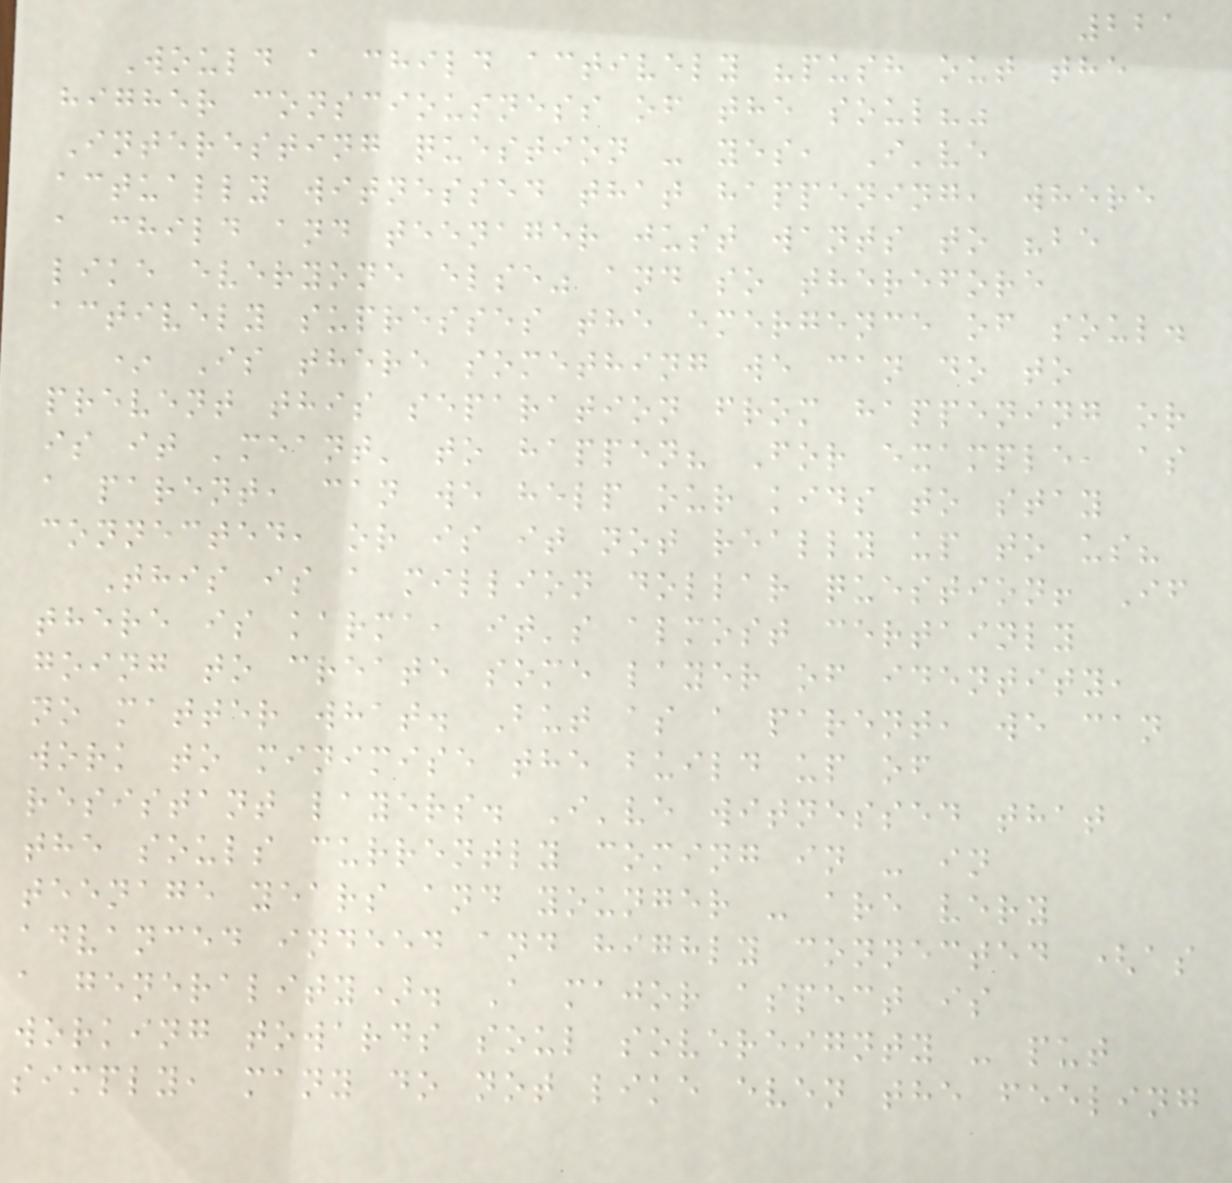221
Would a child actively "push out the
higher consciousness of the soul?"
Interesting question - yes, I've
actually witnessed that happening, where
a child and teenager just wants to "be
like everyone else" and so therefore
actively supresses the emergence of soul.
* Is there something we can do to
prevent this separation from happening or
is it 'meant' to happen? For example, as
a parent, can we help our kids to stay
connected, or is it not really up to us?
This is a million dollar question! If
there is karma, it's almost certainly
going to create some layer of identity,
no matter what. But as a parent, we can
work to minimise the build up of
resistant layers. I've witnessed that
the souls currently coming in - in
teenage years and younger - are very
advanced indeed and highly connected (as
a generality). A major aspect is
working towards soul sovereignty - put
simply, many do not like even the feeling
